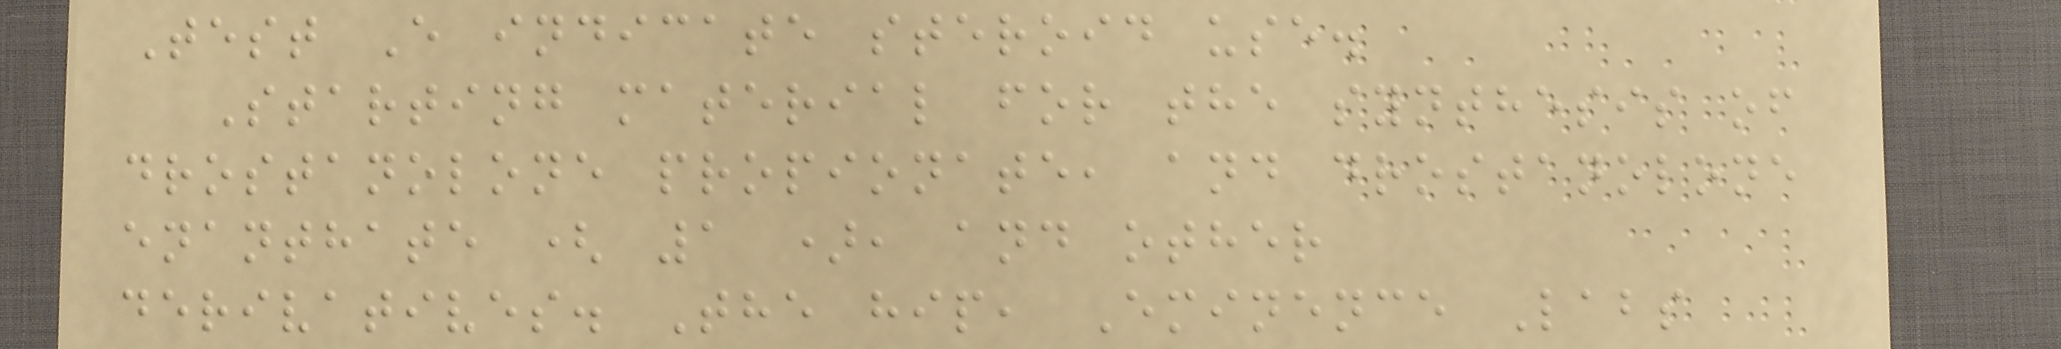Test E indicate steroid use.
Starting material for the synthesis of
drostanolone propionate, and drostanolone
enanthate ( 1 ), and other
derivatives. The hip, Eminence Labs
